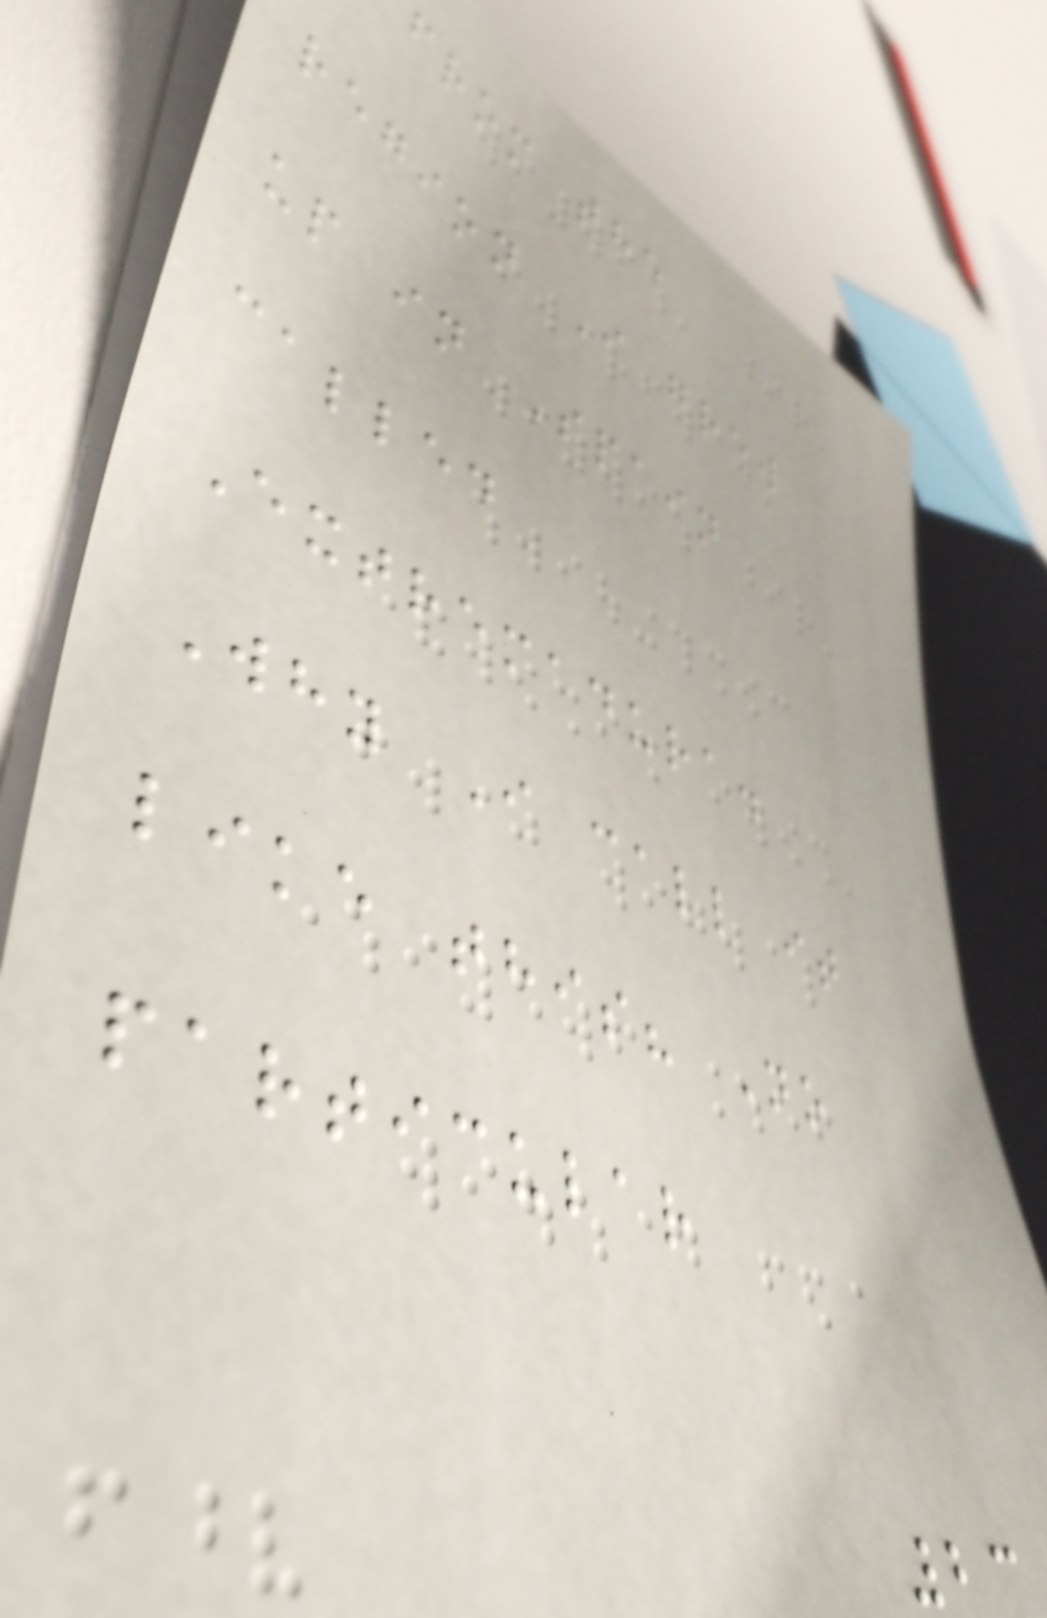from the
region I grew
up in Spain
called
Extremadura.
Why I call it
like this? No
particular
23
